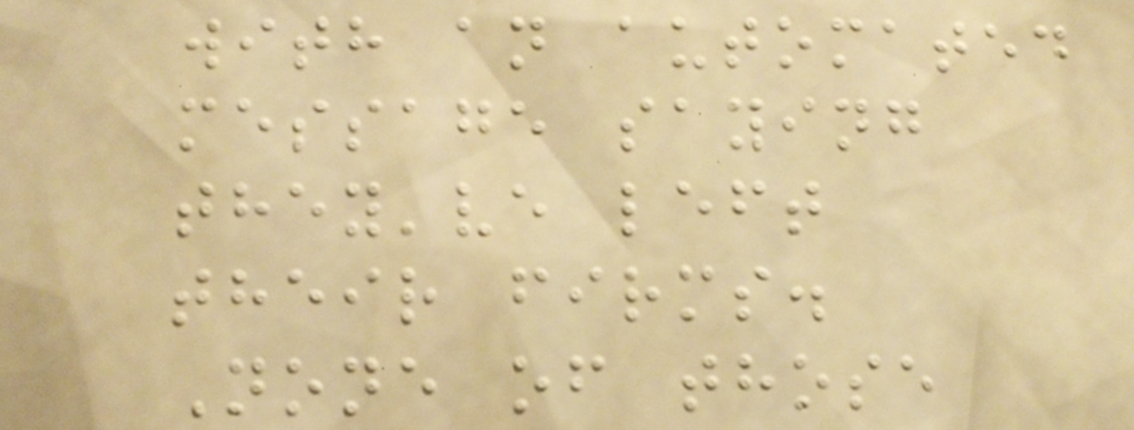with an automated
message saying
they've left
their firms.
None of those
